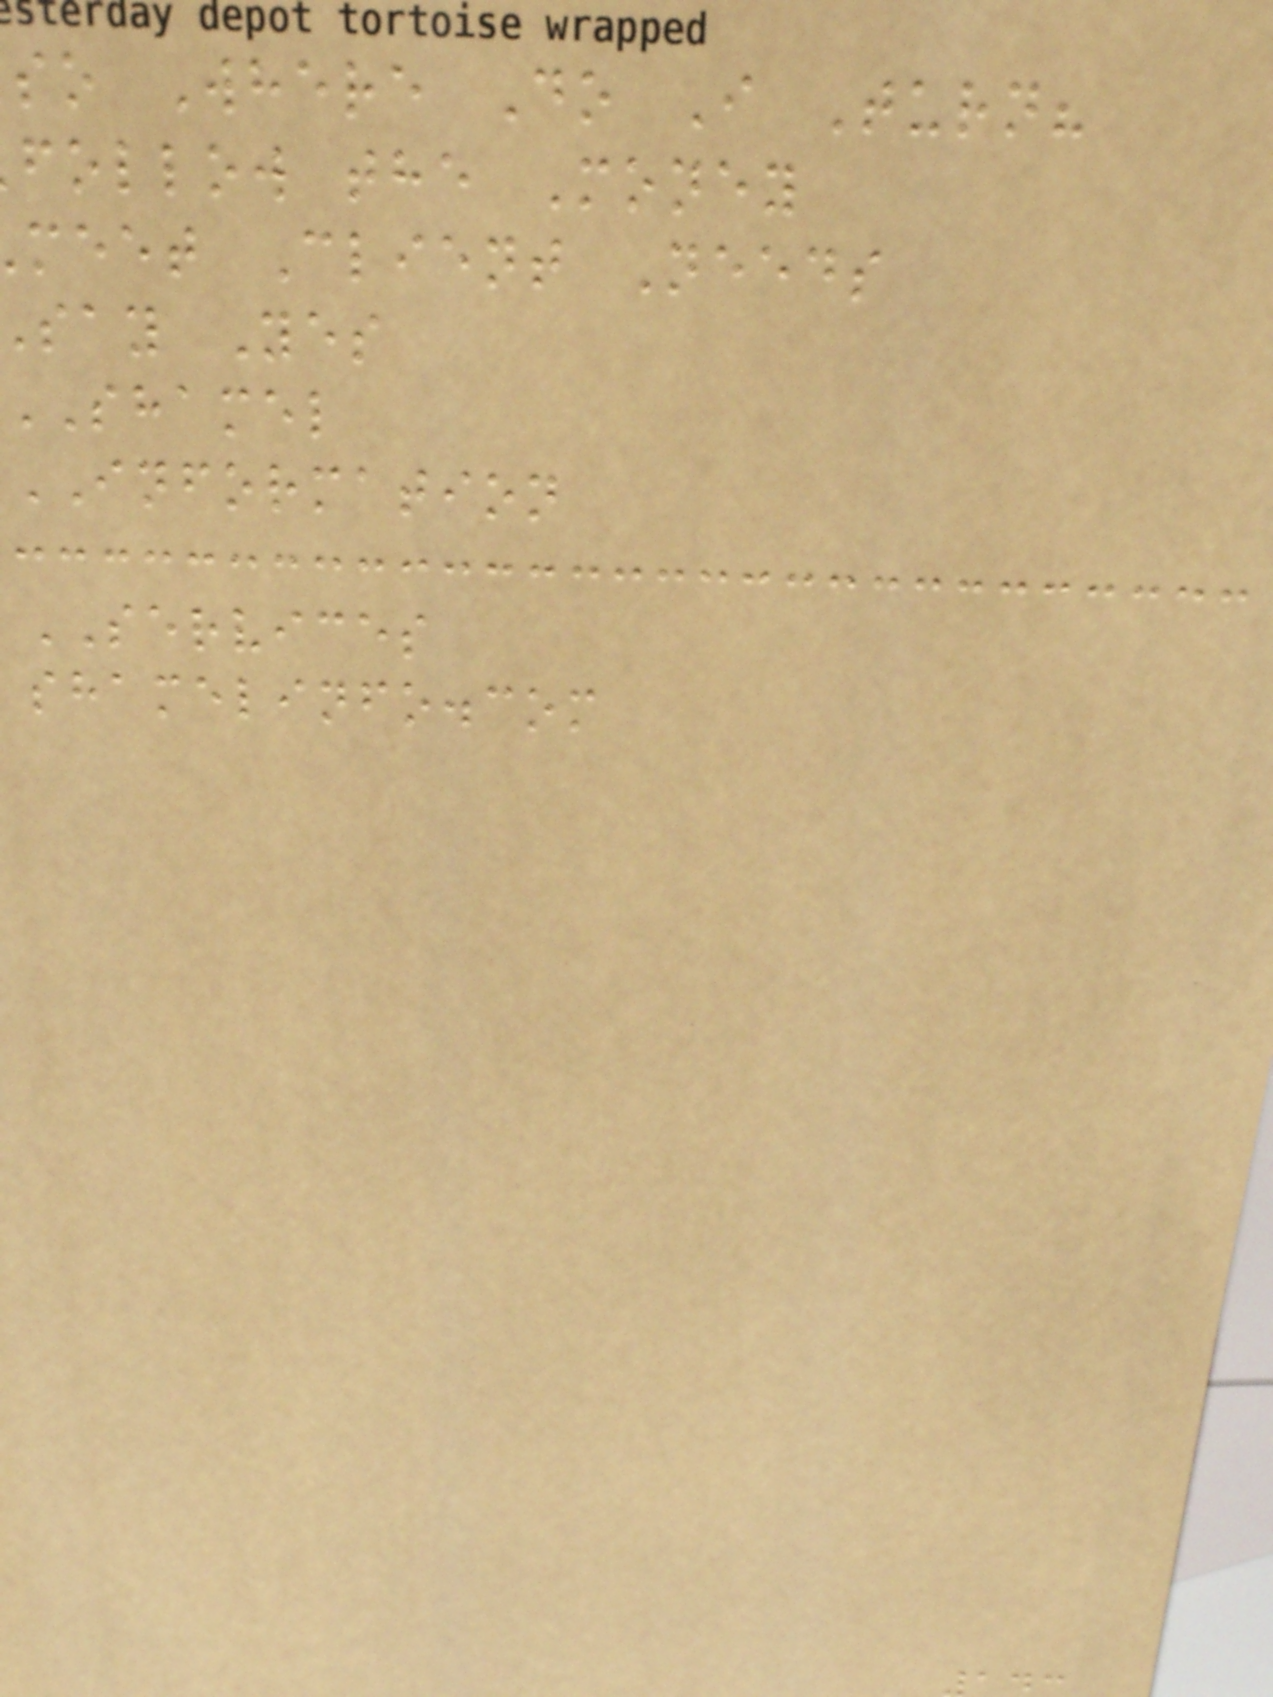so Where Do I Turn?
follow the Money
meet Client Needs
say Yes
shamel
INFORMATION
SERVICES
shamelinfo.com
